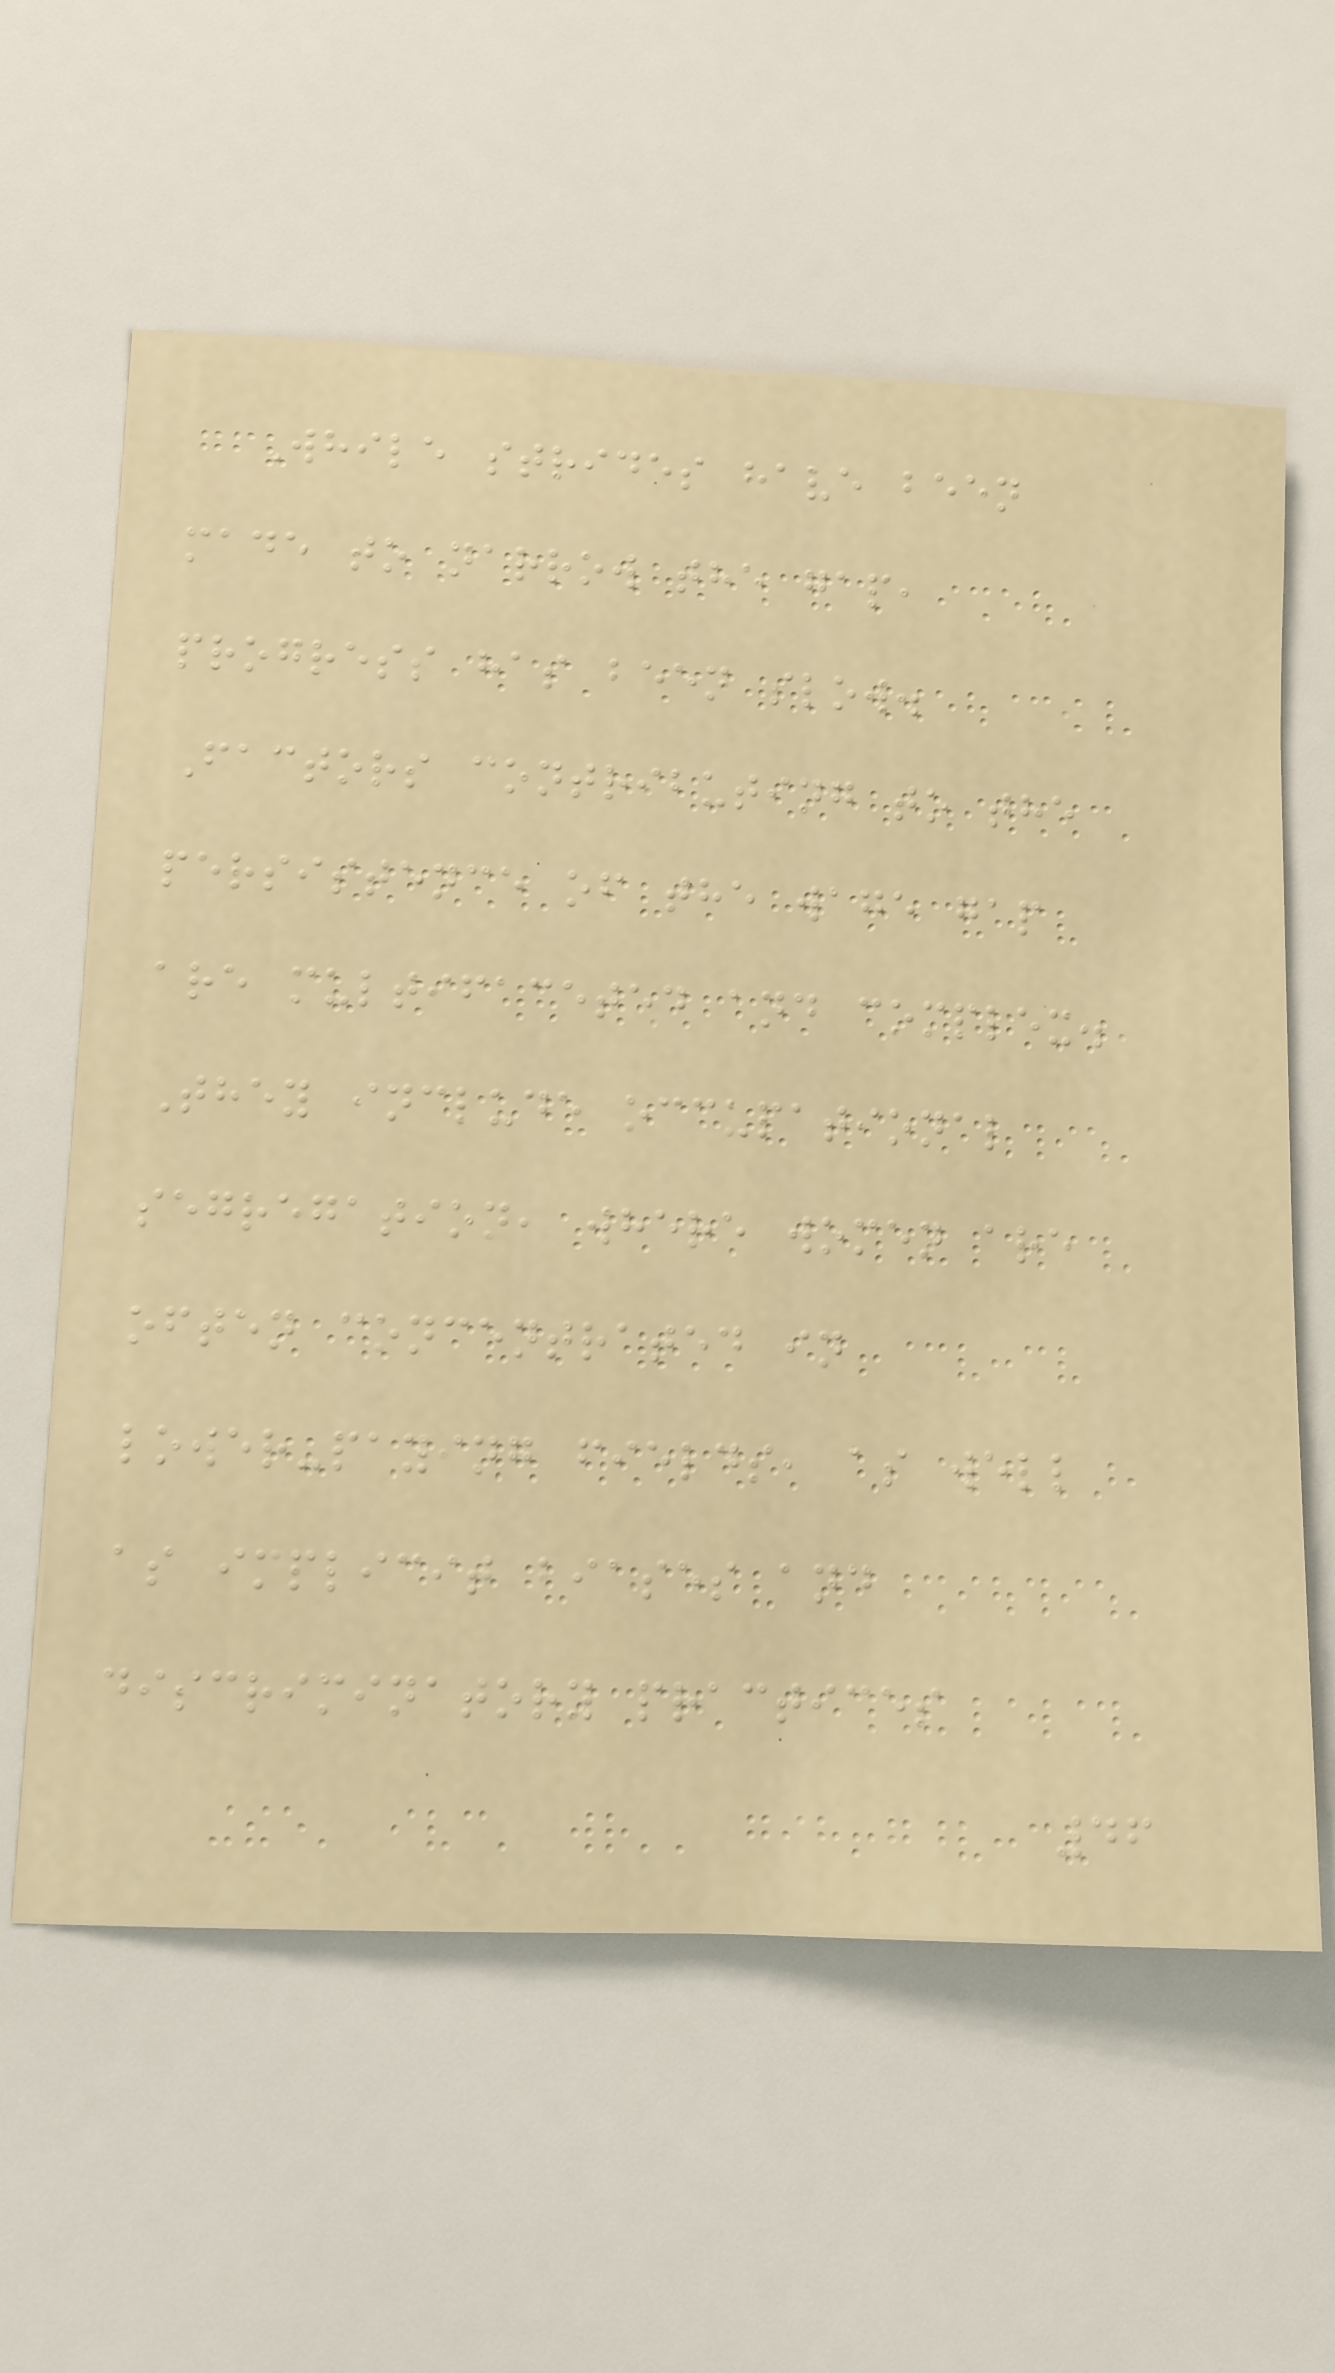While strides have been
made to narrow the gap,
progress has been slow.
Factors contributing to the
persistence of the wage gap
are multifaceted and complex.
They include occupational
segregation, where women are
often concentrated in
lower-paying fields, as well
as implicit biases and
discriminatory practices
46
